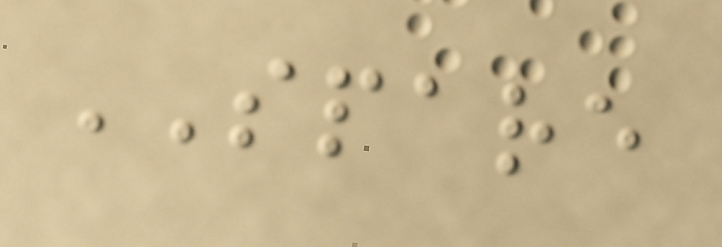SPARE
